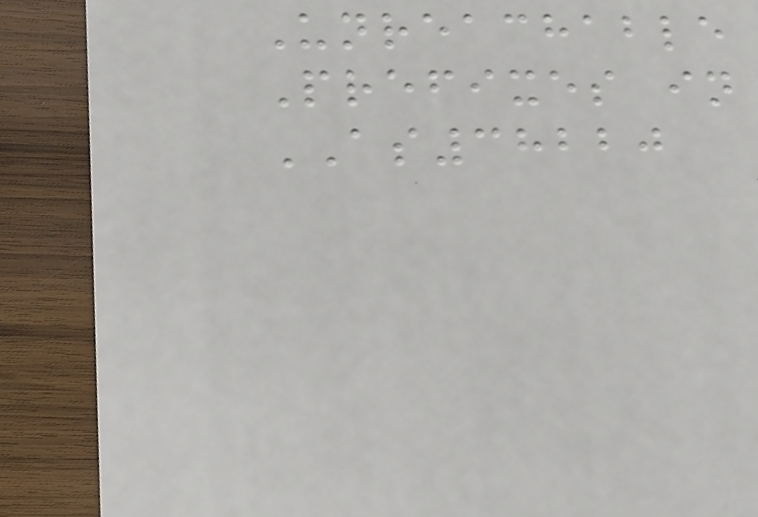Unreachable
Prefixes in
AS38220
